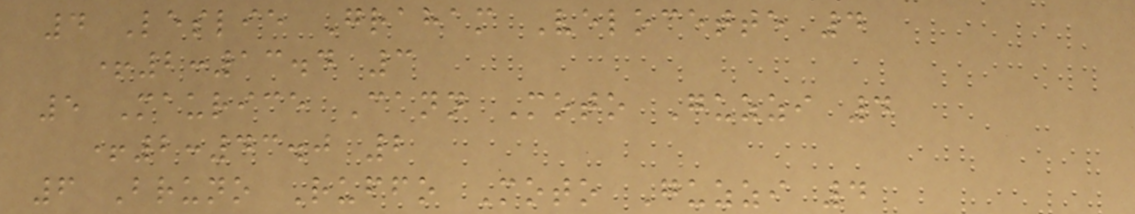4 Leslie Graham Velocette 4
+2:13.4 3
5 Maurice Cann Moto Guzzi 4
+2:43.0 2
6 Bruno Ruffo Moto Guzzi 4
